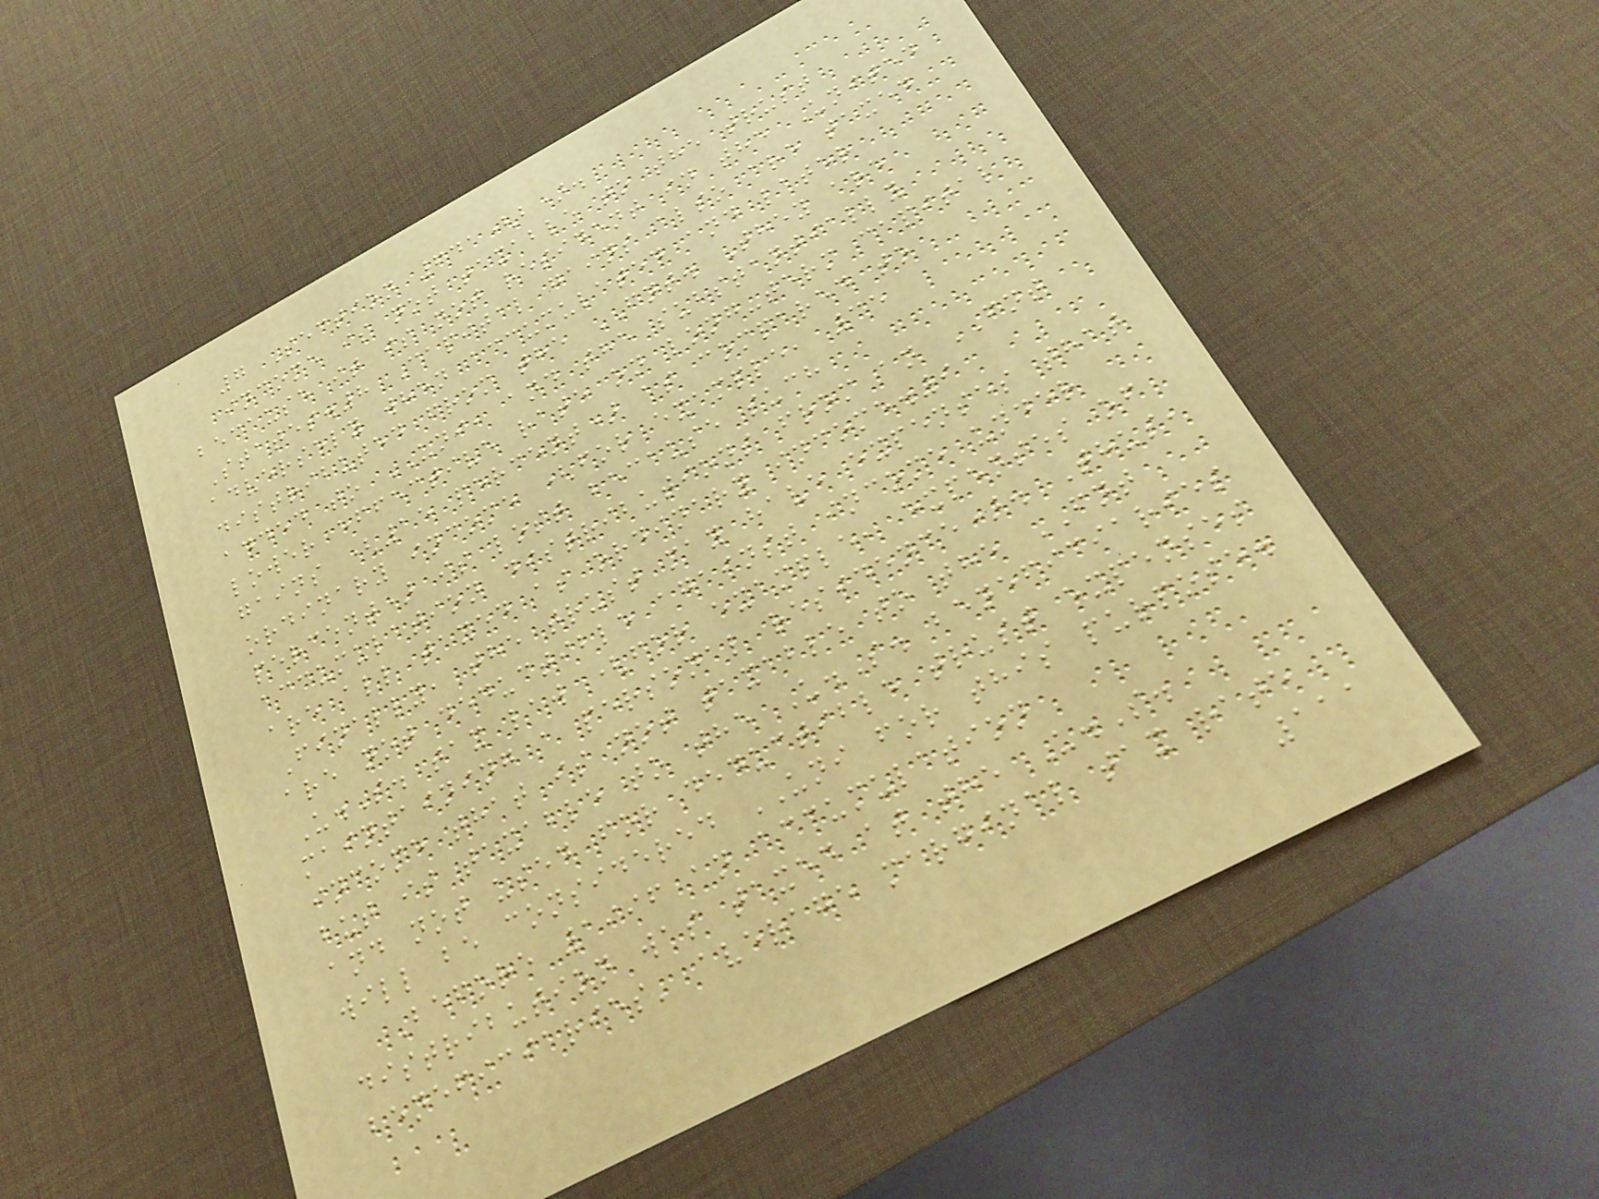7 Section 641(b).
income is not taxable to the trust
because it is not resident in the United
States.8 Capital gains also are taxed
adversely when accumulated and later
distributed from the FNT. They are
added to UNI, and the substantially
lower effective rate on long-term capital
gains (15 percent) as compared to
ordinary income (for example, 35
percent) is lost because such
accumulation distributions from an FNT
are all taxed as ordinary income.9
Finally, the trust may have expenses that
are not deductible against income under
U.S. tax law (for example, expenses of
maintaining a personal residence). Thus,
income that is not taxable to the FNT
but is taxable to the U.S. beneficiaries
and not used for deductible trust expenses
will be considered UNI for this purpose.
Before 1996 an accumulation
distribution was taxed at the U.S.
beneficiaries' average marginal tax rate
111
